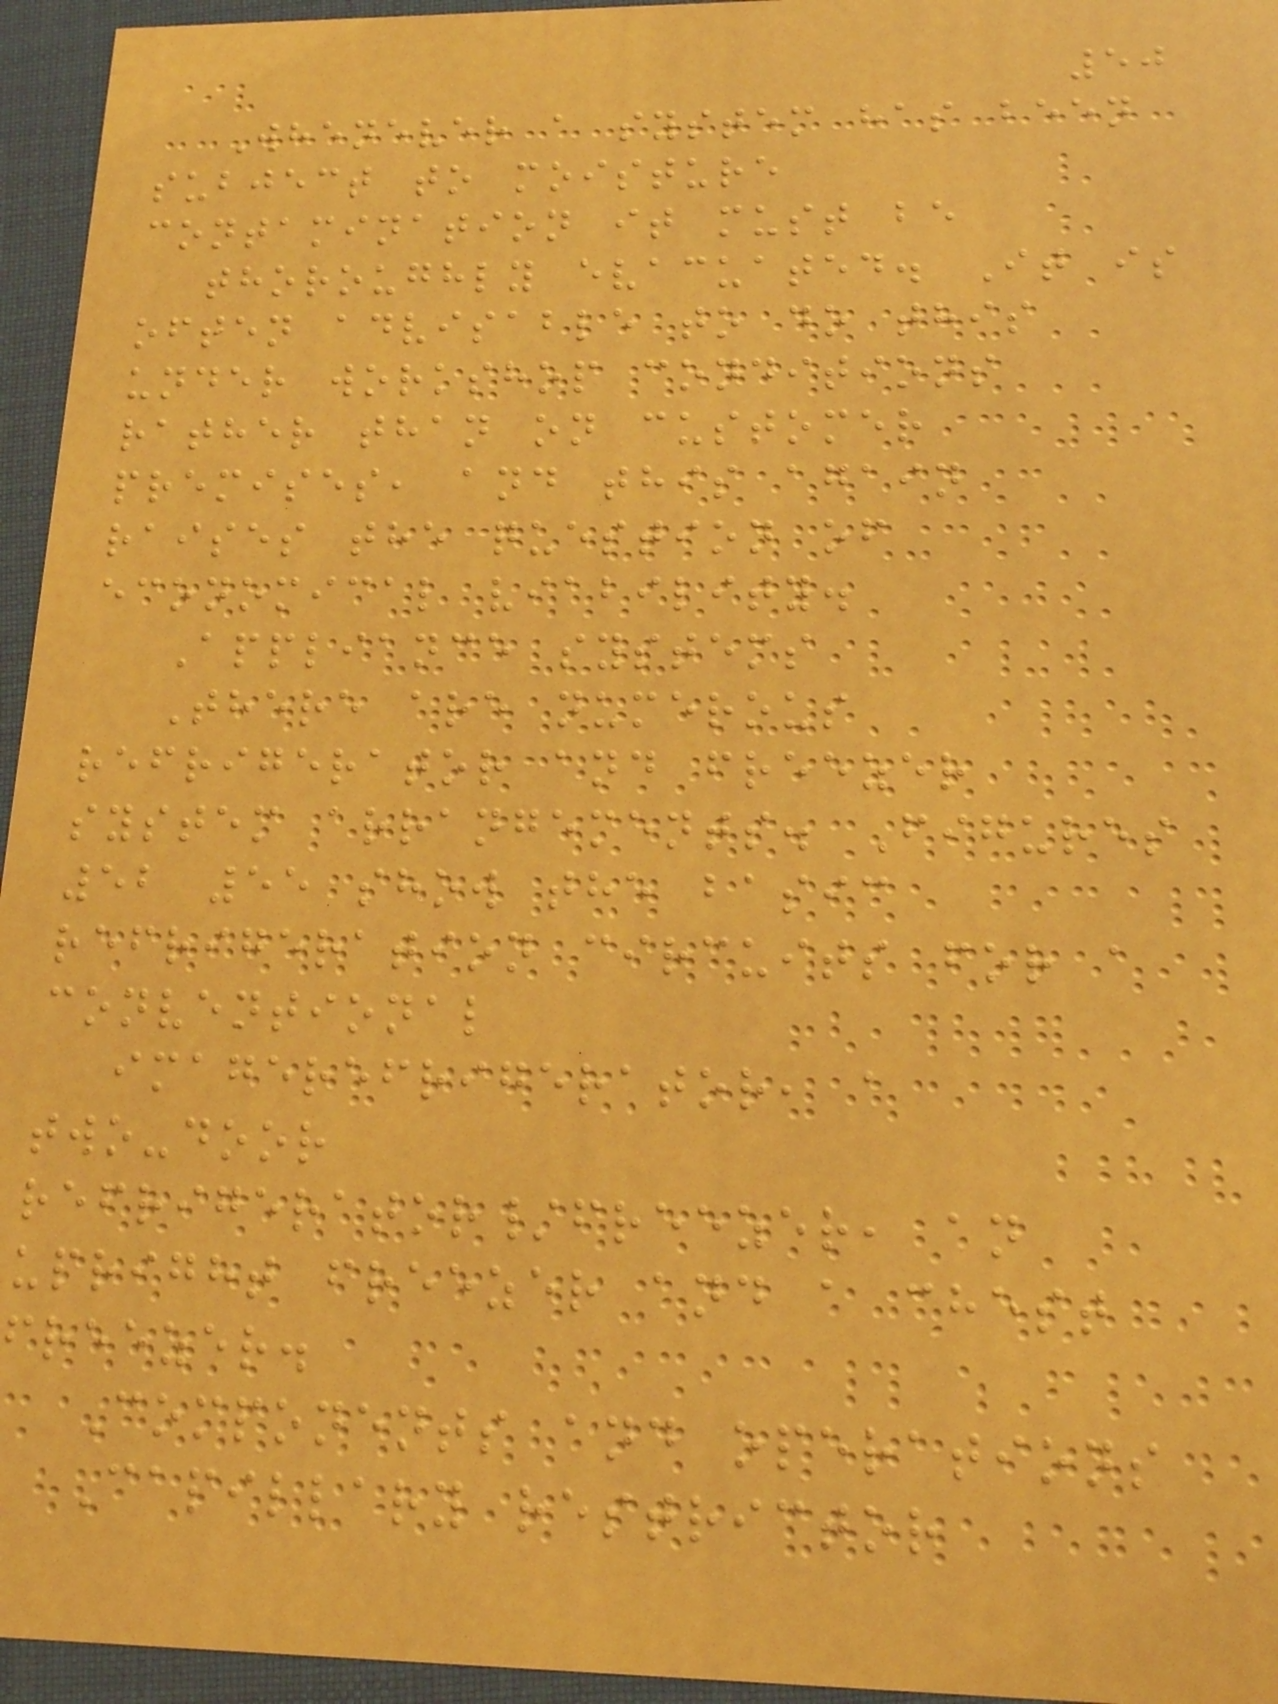50
Whenever a system has been
subject to moisture
contamination it must be
thoroughly evacuated. It is
often advisable to do this
under workshop conditions
rather than on customer
premises, and this again
raises the question of
economical viability.
Appliance systems
There are numerous
refrigerator and freezer
system arrangements. Figures
52 55 show the basic
refrigeration circuits for a
conventional
imagerefrigerator, a
two-door
refrigerator/freezer, an
upright freezer and a chest
freezer.
Components and operations
Capillary restrictor
